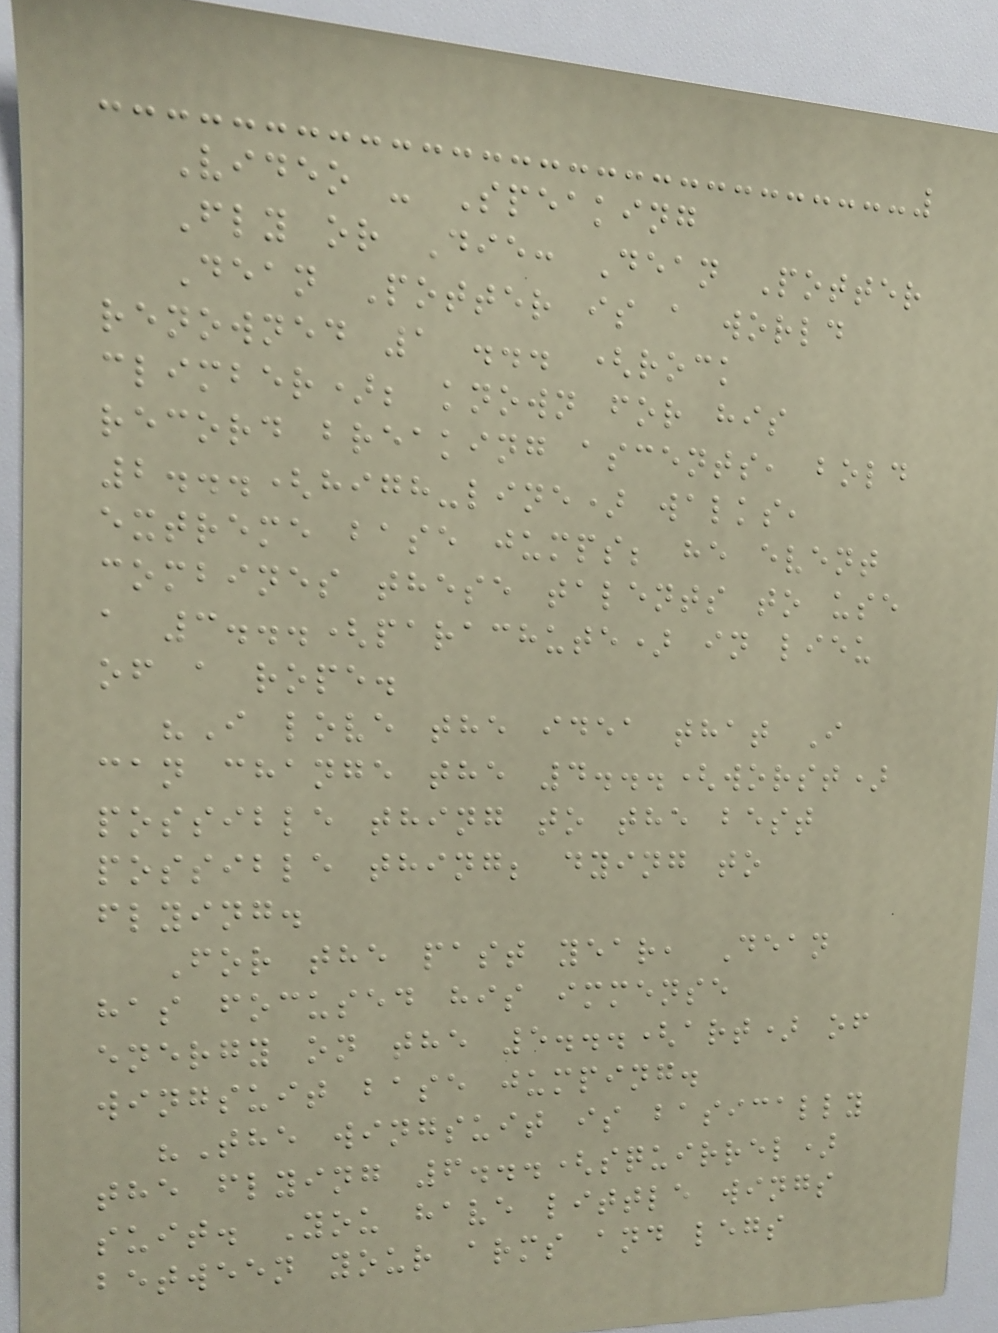Video - Speaking
Fly or Die: Dean Potter
Dean Potter is a world
renowned 1 ... (rock
climber); known for his
record breaking ascents, bold
2...(high-line) walks,
extreme base jumps; he event
combines these talents to use
a 3...(parachute) in lieu
of a rope.
"I love the idea that I
can change the 4...(worst)
possible thing to the best
possible thing; dying to
flying.
For the past year, Dean
has focused his immense
energy on the 5...(art) of
wingsuit base jumping.
"The wingsuit is basically
the flying 6...(squirrel)
suit. You have little wings
between your arms and legs
